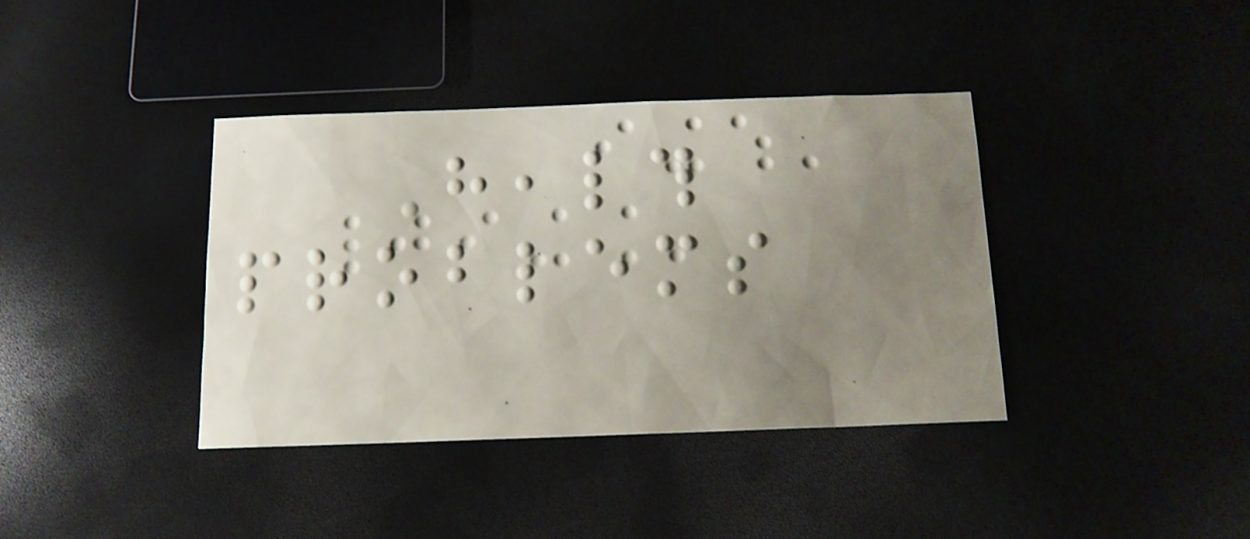Health
problems
